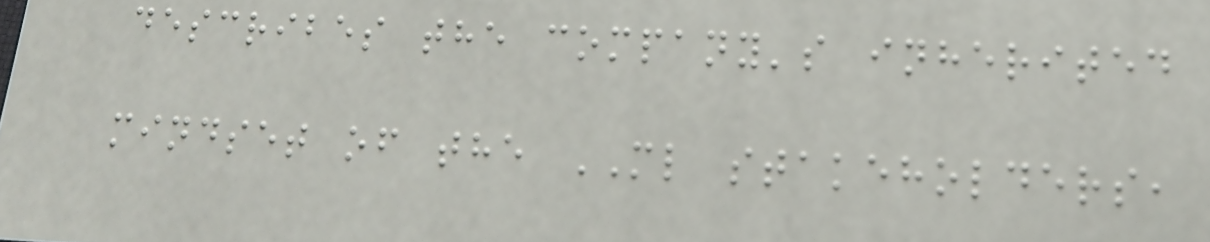describes the company's inherited
mindset of the ML stakeholders,
